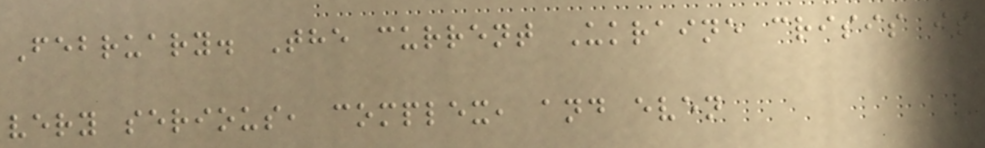February. The current Ukraine crisis is
very serious, complex, and even
